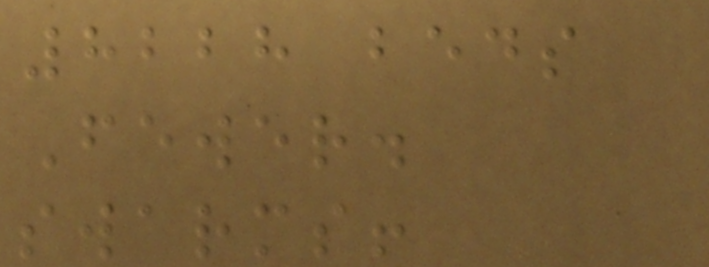8228 beds
Fewer.
swarms!
